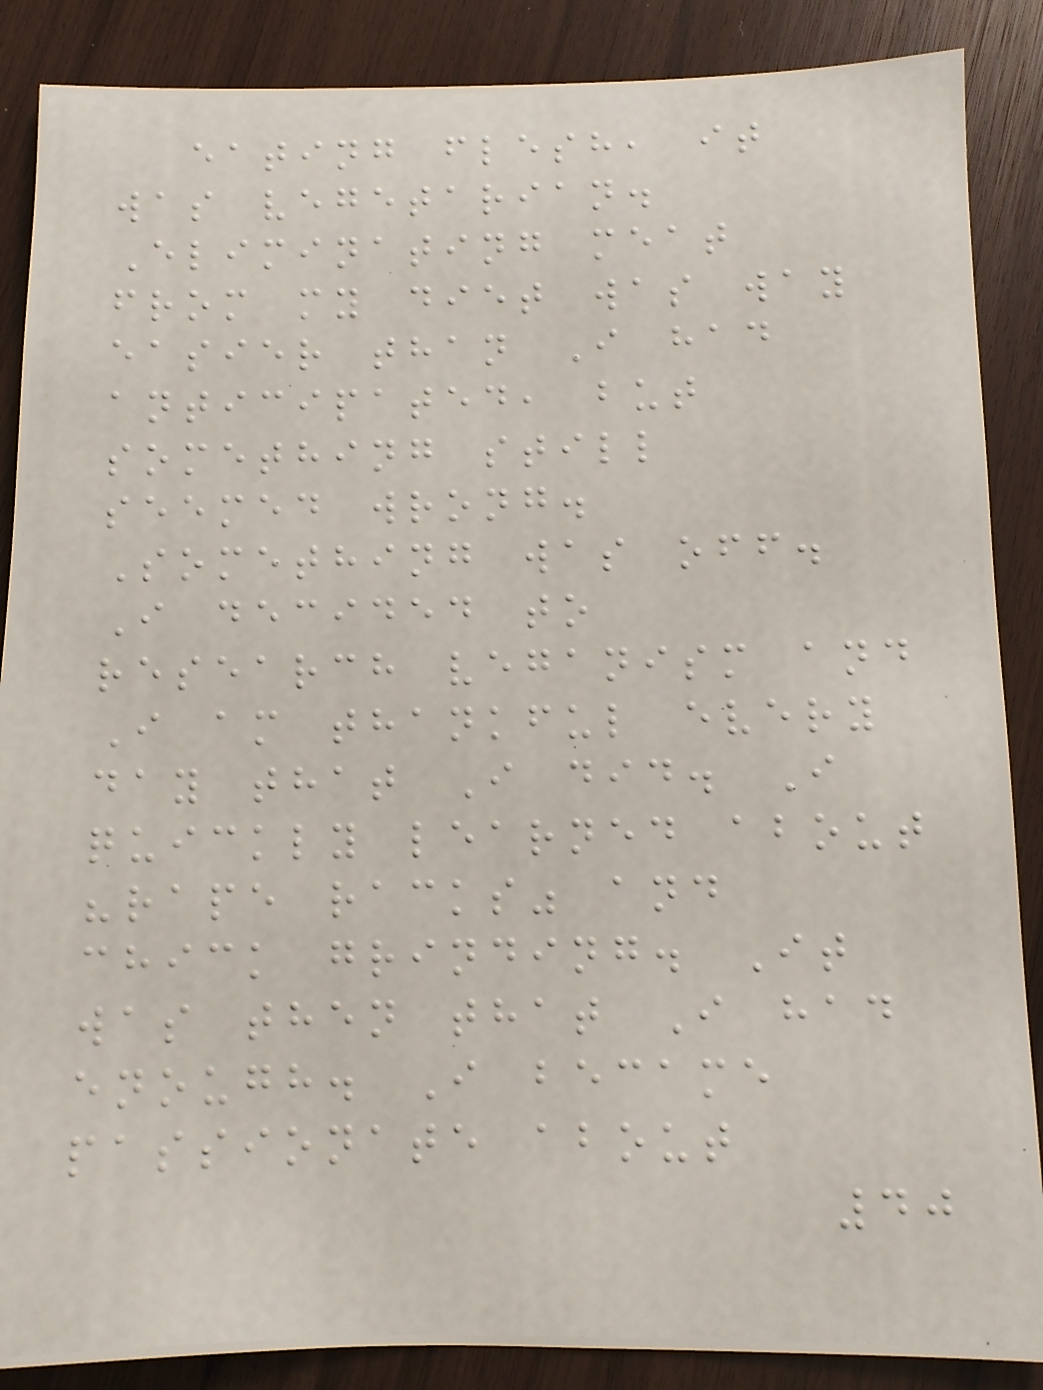eating flesh, it
was vegetarian.
Eliminating meat
from my diet was way
easier than I had
anticipated, but
something still
seemed wrong.
Something was off.
I decided to
research veganism and
I am thankful every
day that I did. I
quickly learned about
"rape racks" and
chick grinding. It
was then that I had
enough. I became
passionate about
40
